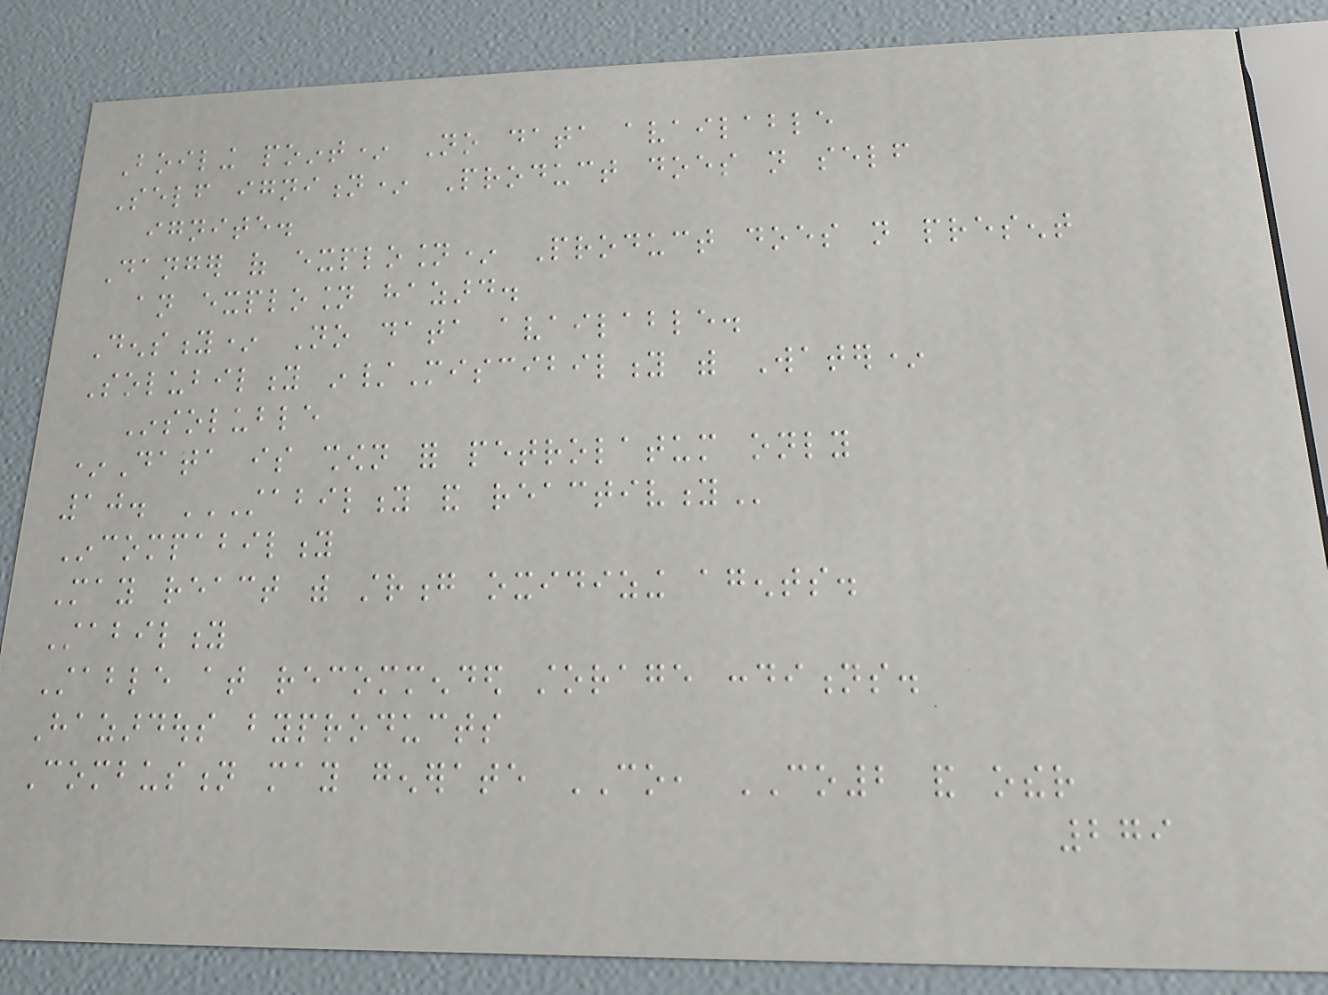Boiling point* No data available
Self ignition* Product does not self
ignite.
Danger of explosion* Product does not present
an explosion hazard.
Density* No data available.
Solubility in/Miscibility with Water*
Insoluble
*Data is shown for petrolatum only
10. STABILITY AND REACTIVITY
Incompability
May react with strong oxidizing agents.
Stability
Stable at recommended storage conditions.
Hazardous byproducts
Combustion may generate CO, CO2 and other
279
